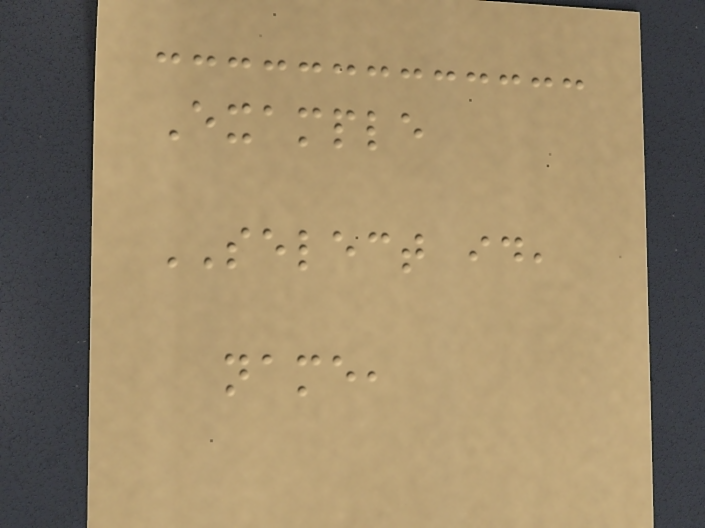Example
SELECT id,
name,
